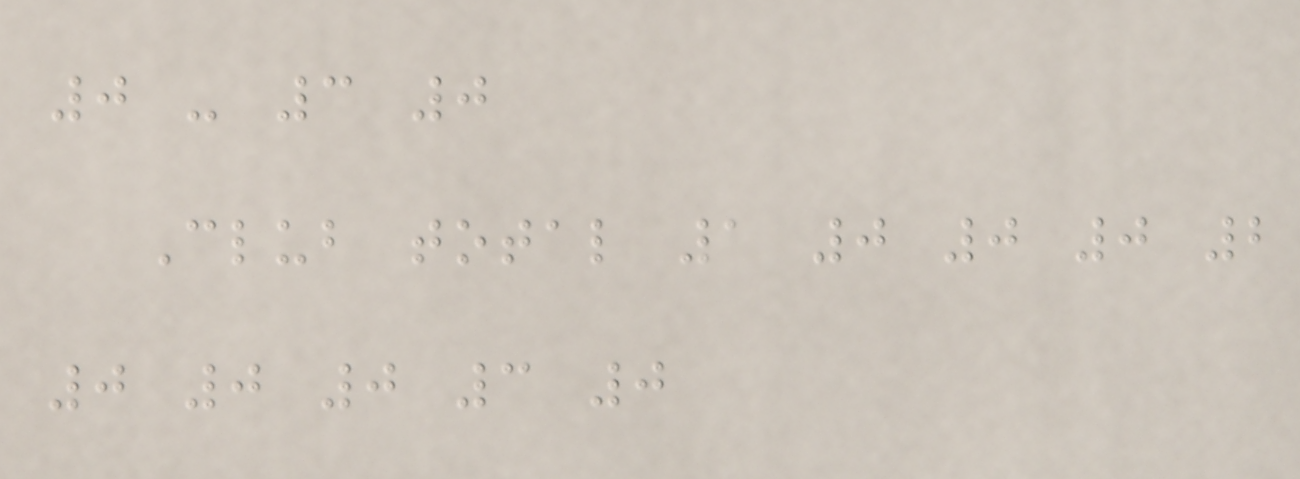0 - 3 0
Club total 1 0 0 0 2
0 0 0 3 0
